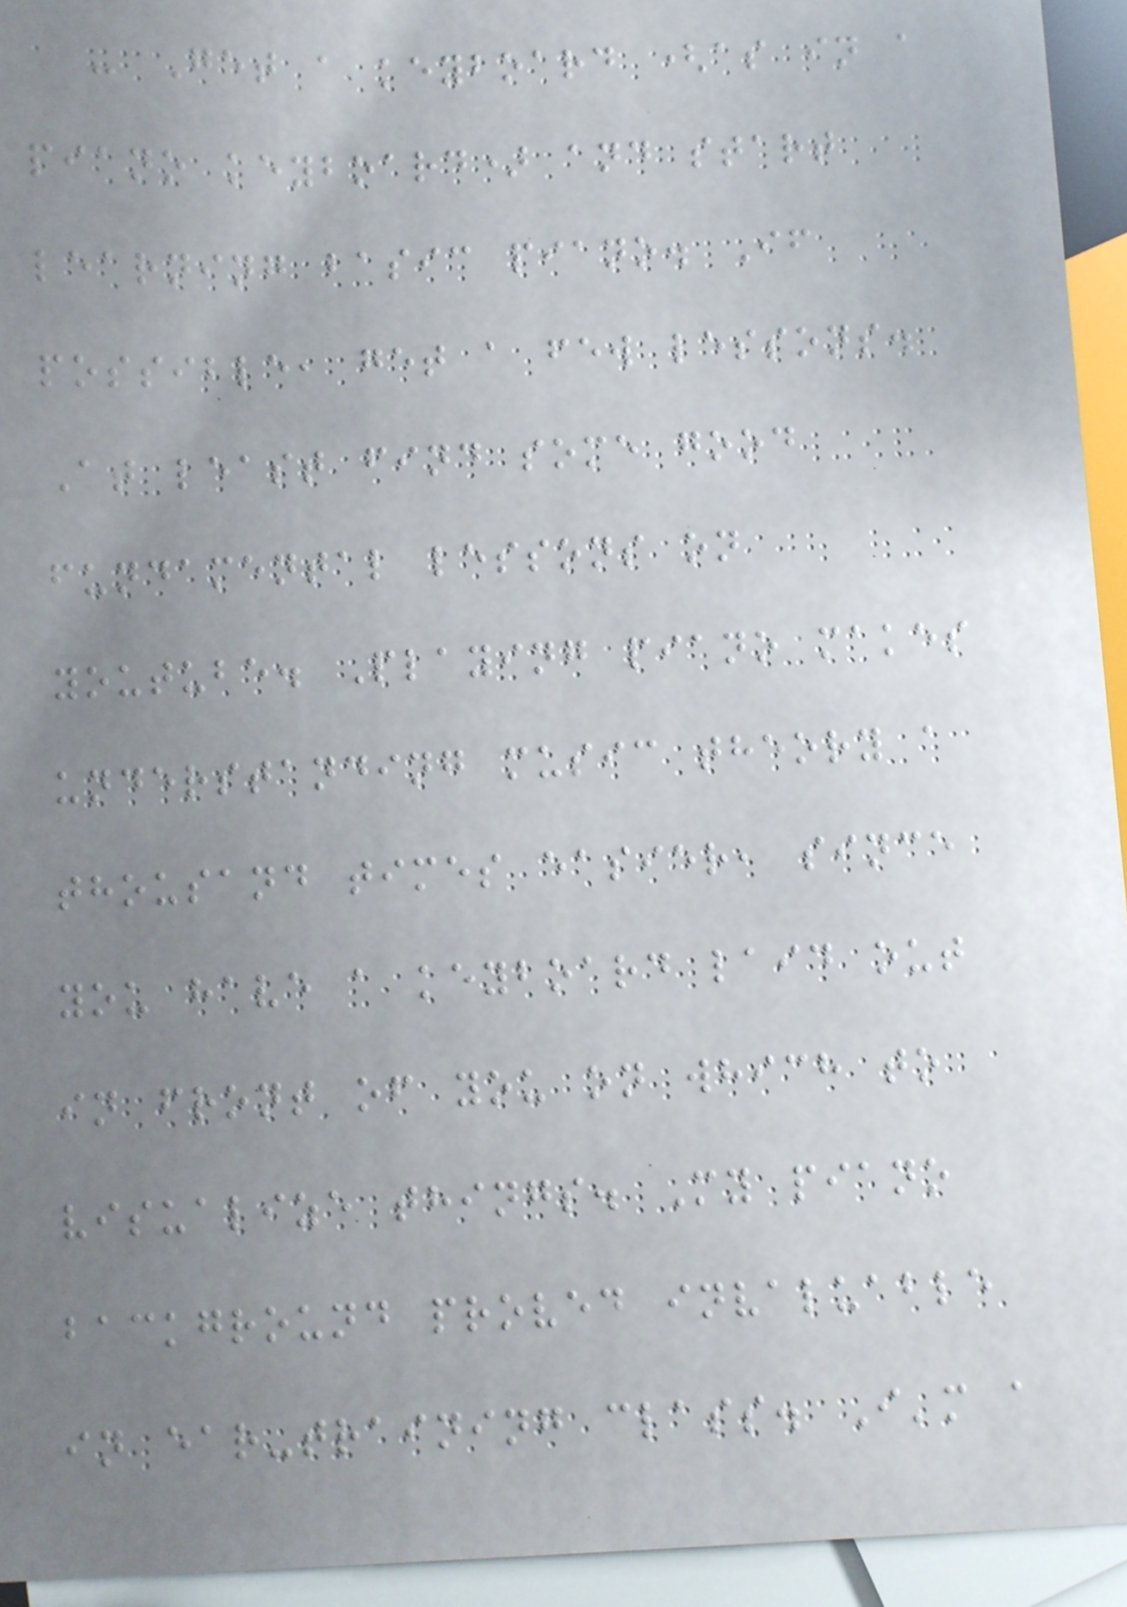- Get a keyboard (as in a
piano keyboard) and start
learning basic piano. If
possible, get a few lessons.
At least find some good
fundamental lessons on
youtube. Playing piano makes
understanding music theory a
thousand times easier, since
you have a keyboard laid out
in front of you on which to
visualize things. My piano
background proved invaluable
in ear-training class. I'm a
